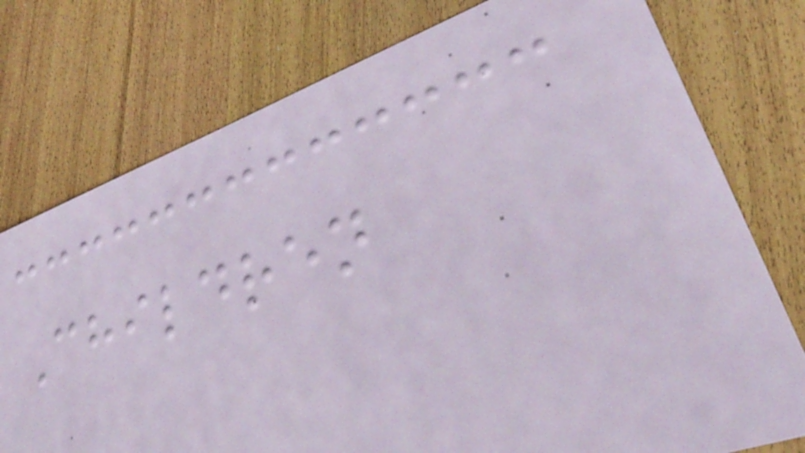Children
